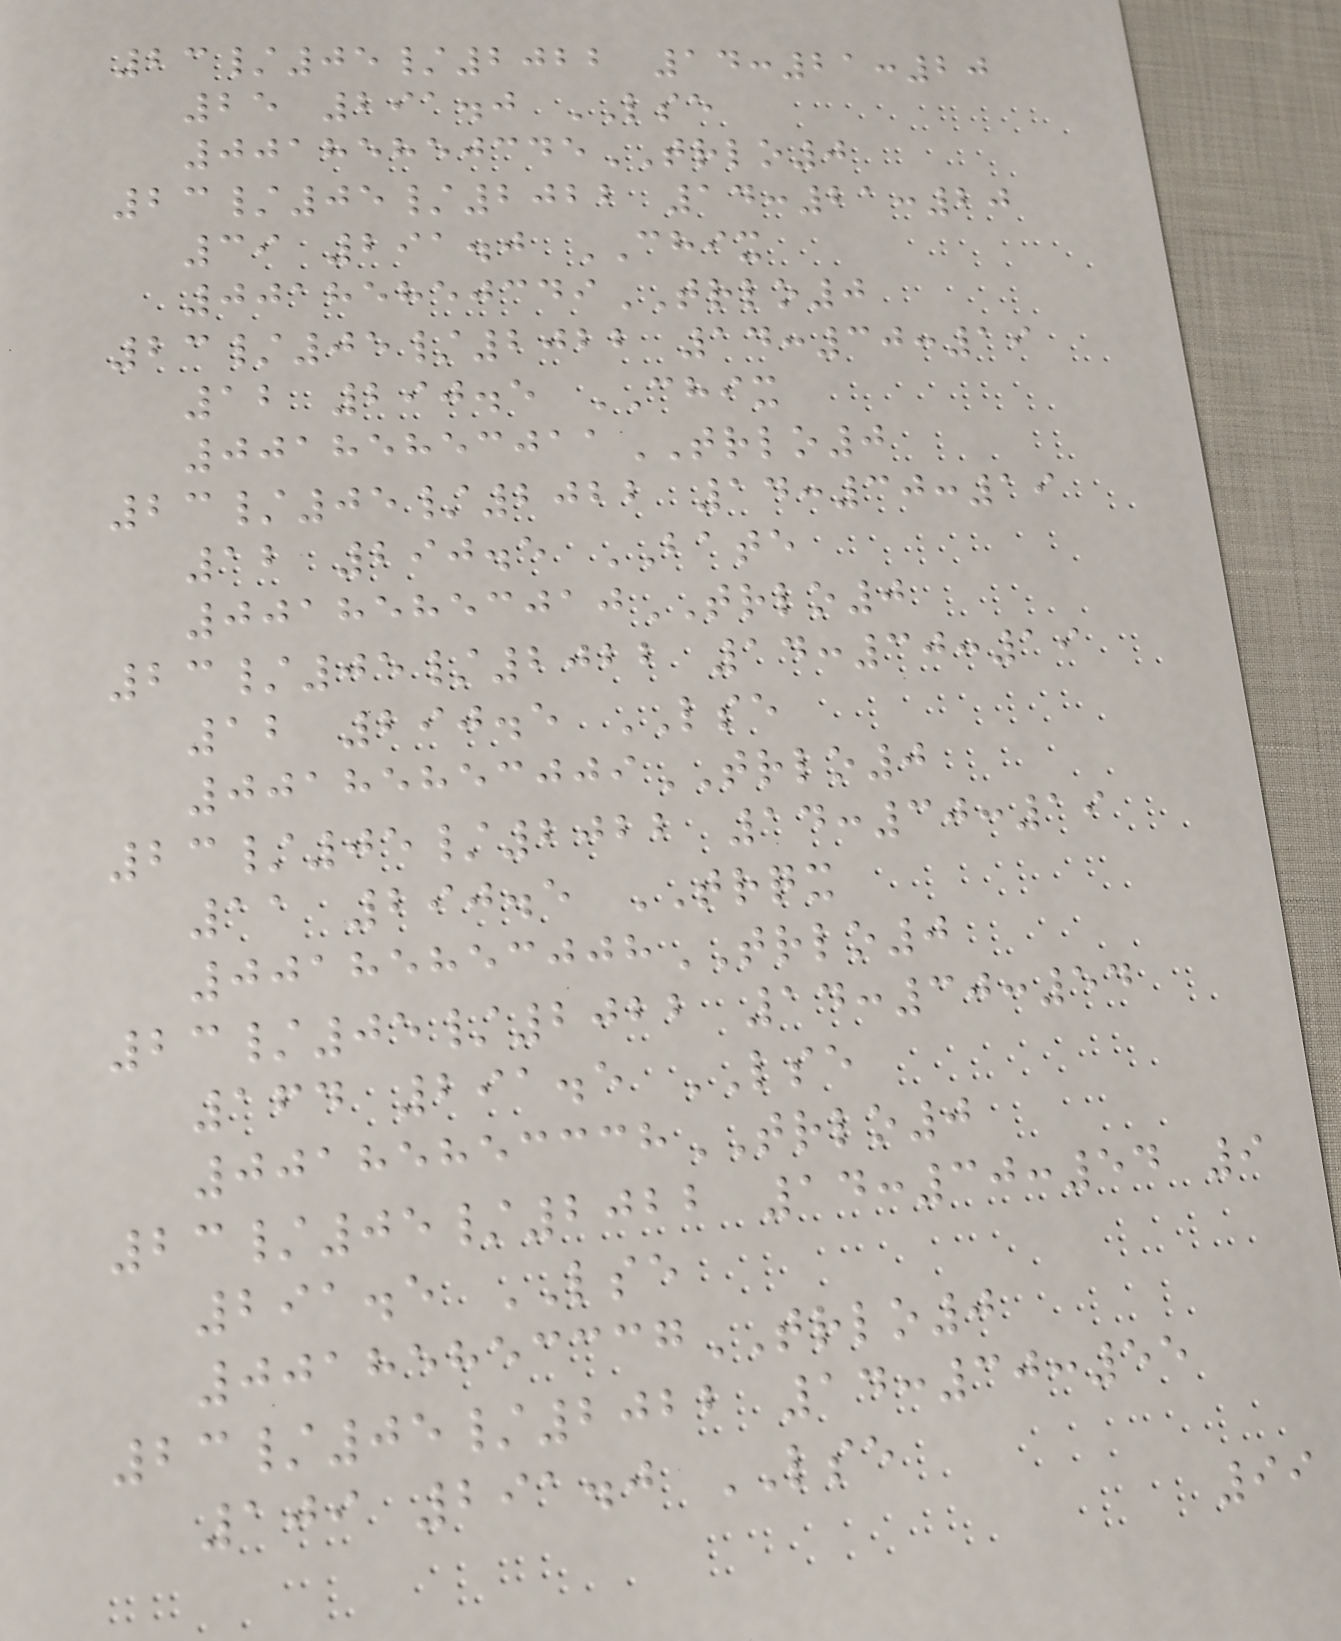23/05/2022 14:21:20
25 291.0 LSE
00185850345TRLO0
23/05/2022 14:21:20
39 291.0 CHIX
00185850349TRLO0
23/05/2022 14:30:19
12 290.5 CHIX
00185853011TRLO0
23/05/2022 14:30:19
12 290.5 BATE
00185853010TRLO0
23/05/2022 14:30:19
12 290.5 LSE
00185853009TRLO0
23/05/2022 14:30:19
11 290.5 TRQX
00185853008TRLO0
23/05/2022 14:30:54
164 291.5 LSE
00185853338TRLO0
23/05/2022 14:30:54 9
291.5 LSE
00185853337TRLO0
23/05/2022 14:30:55
109 291.0 LSE
99
